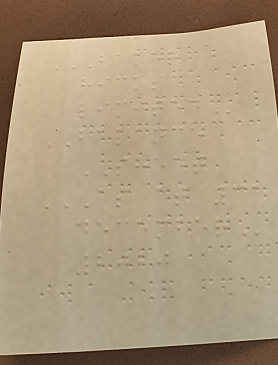BAKER
HICKS
LIMITED
BALANCE
SHEET
AS AT 31
DECEMBER
2020
